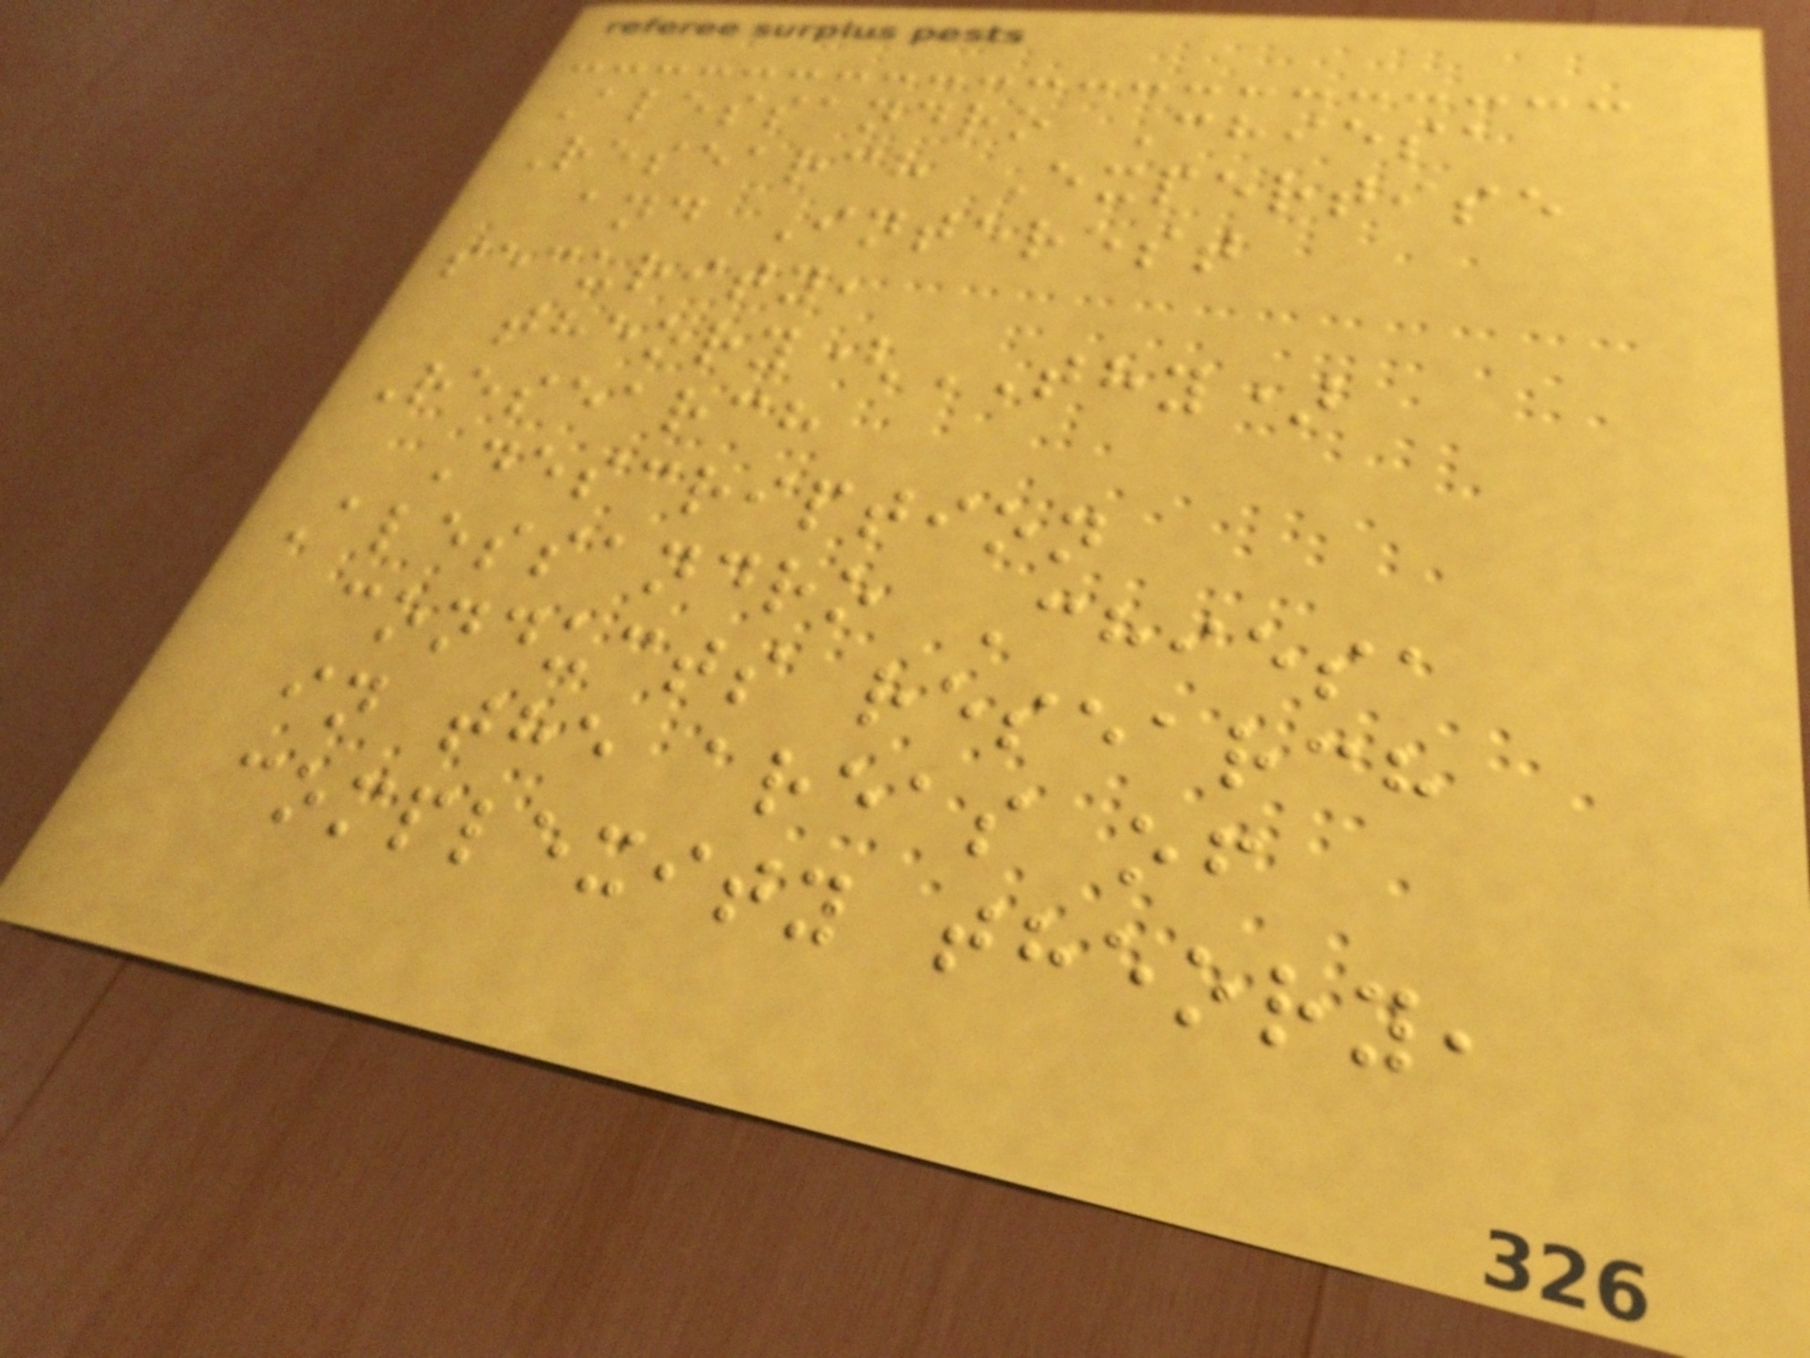Alessandro Chiesa
Research Expertise
and Interest
security,
theory(THY)
Research
Description
Alessandro Chiesa
conducts research
in the areas of
complexity theory,
